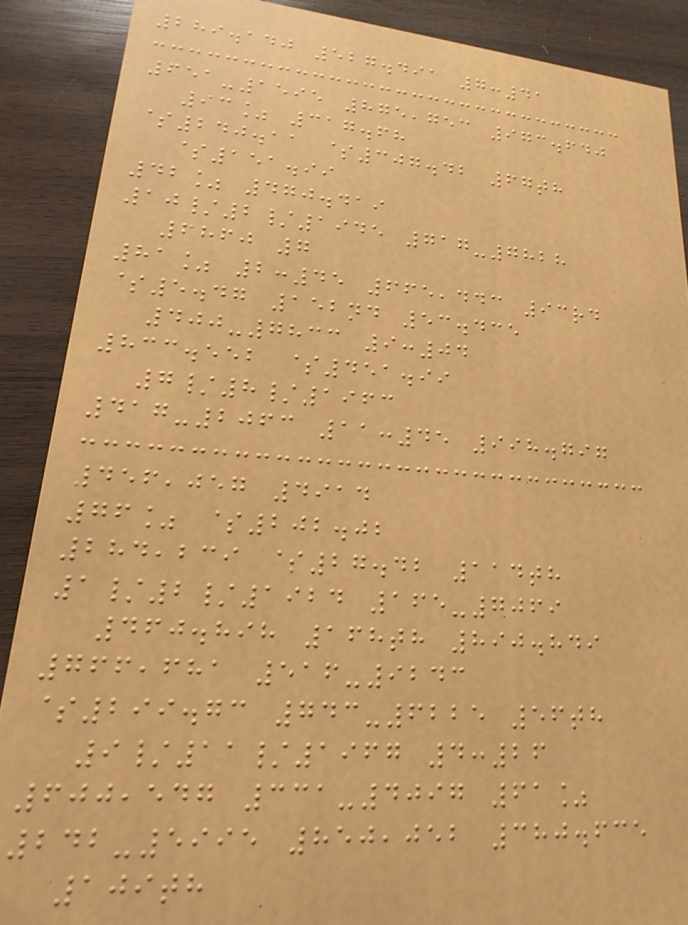289.140 527.491 7:41
651-1595 875,753 973.640
93% 317.68
$240.11 $307.42 67th
$151.99
42% 470.419
10/2/1945 717-7828
6860 7
81% 2:45 665,443 93rd
$5.47 152nd 53.435
400-7833 9:04
833.552 $451.99
7/8/1963
417-2063 11:45 998.797
456,057 4914
76% $202.02
284,239 $27.42 114th
1/2/1924 165-7069
460.898 168th 890.849
766,681 516-9243
$299.73 743-6225 56th
9/11/1967 4:26
600,547 331-4097 61%
242-5995 850,052 380.635
109th
